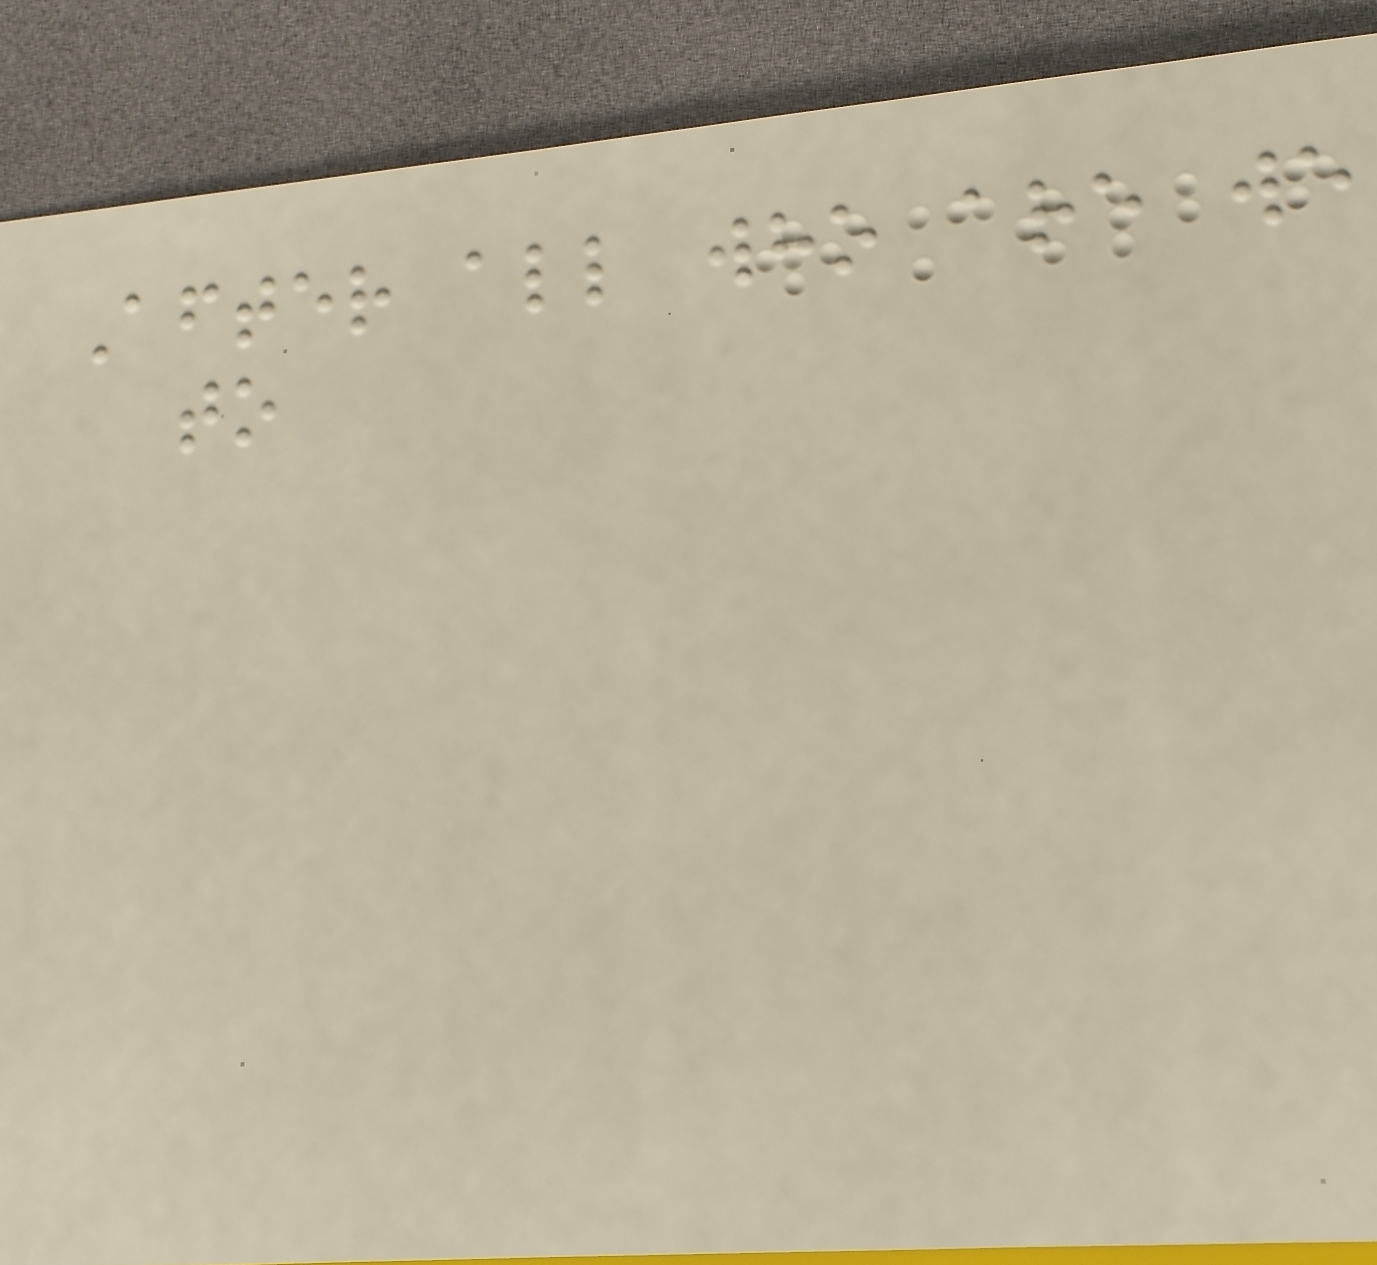After all who are we
to
